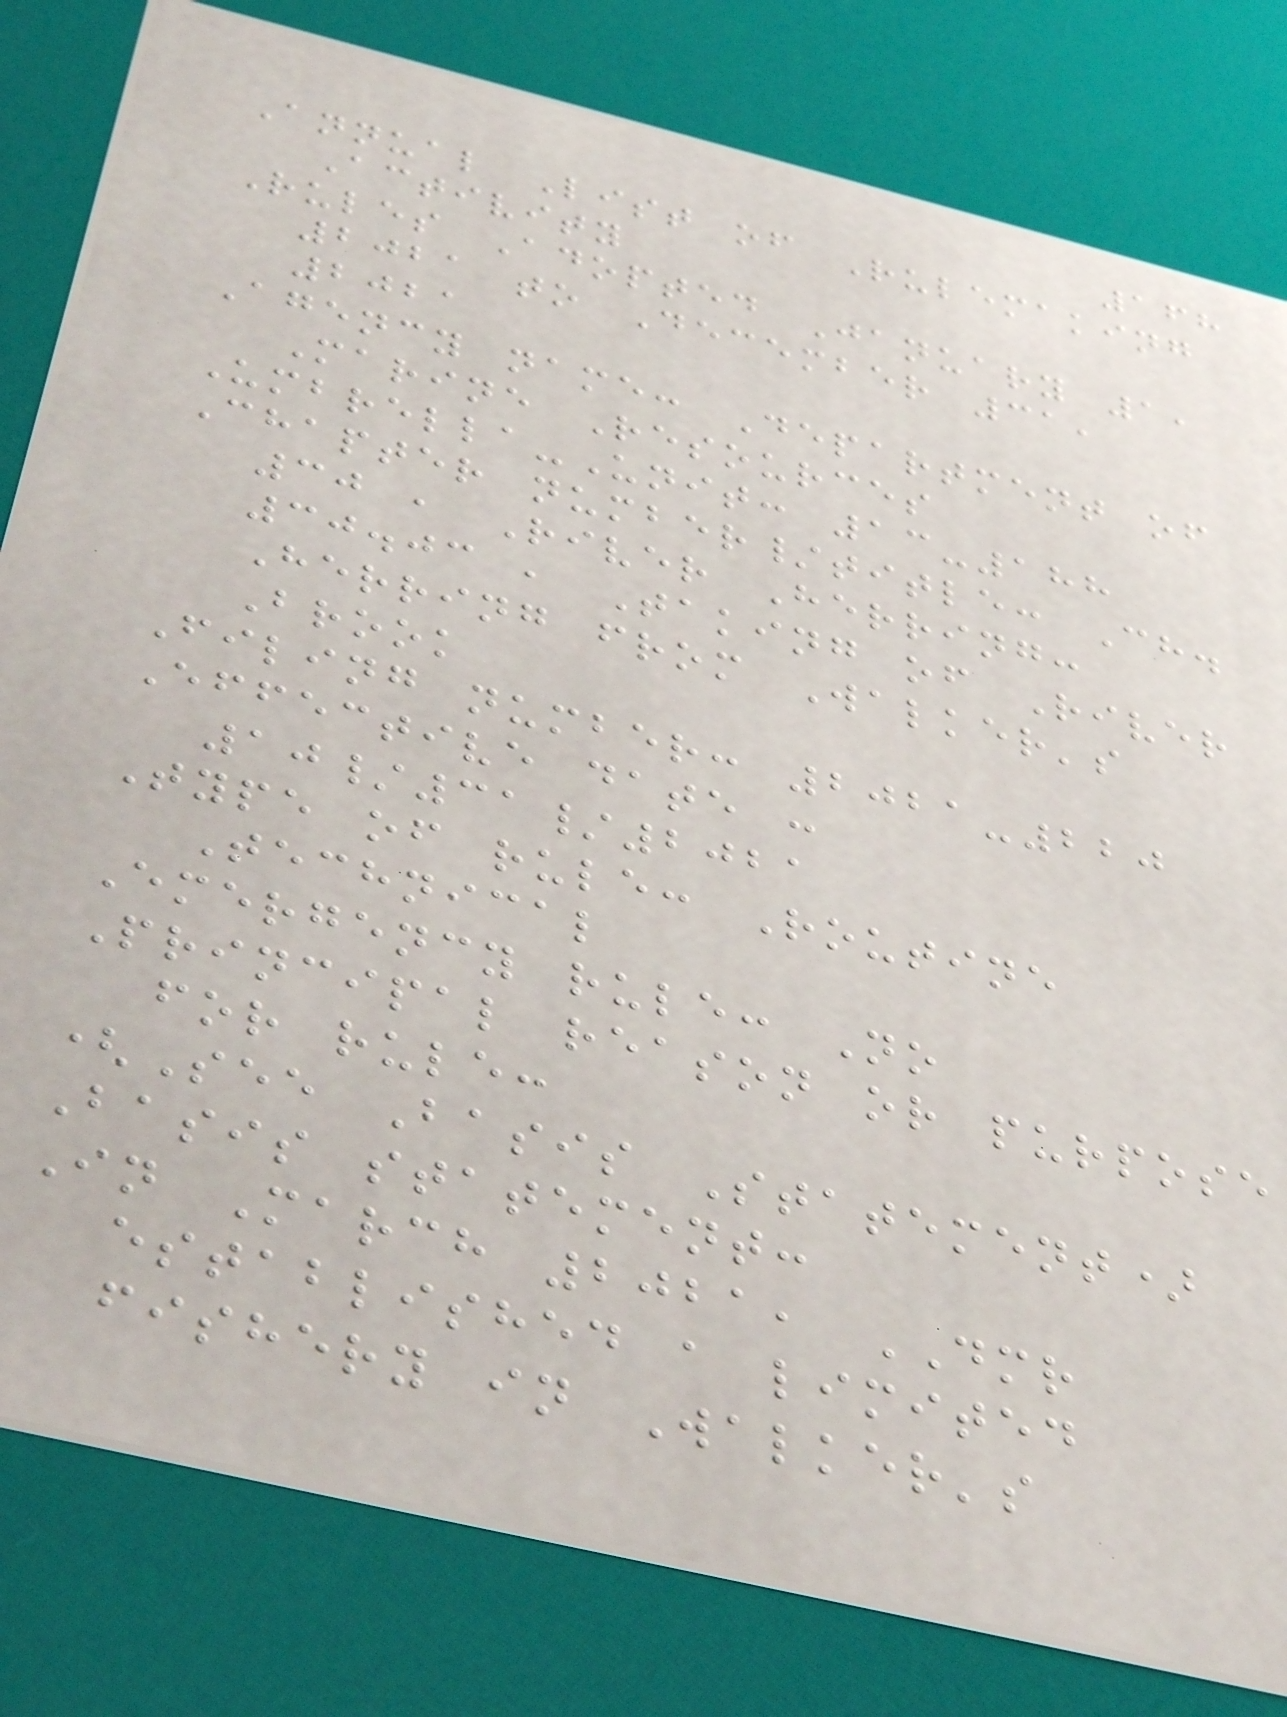168
Annual List of Rulemaking
Activity
Rules Adopted January 1,
2021 to December 31,
2021
Agency name: Department of
Marine Resources
Umbrella-Unit: 13-188
Chapter number/title: Ch.
30 , River Herring:
30.03 , Taking of River
Herring from Walker's
Brook
Filing number: 2021-220
Effective date :
10/31/2021
Type of rule: Routine
Technical
Emergency rule: No
Principal reason or purpose
for rule:
(See Basis Statement)
Basis statement:
In March 2021, DMR
established a limited
fishery in Walker's
